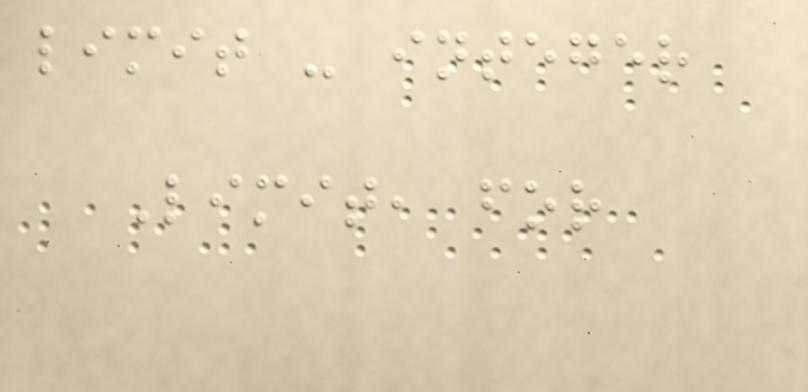limit - integer
Limit, for
